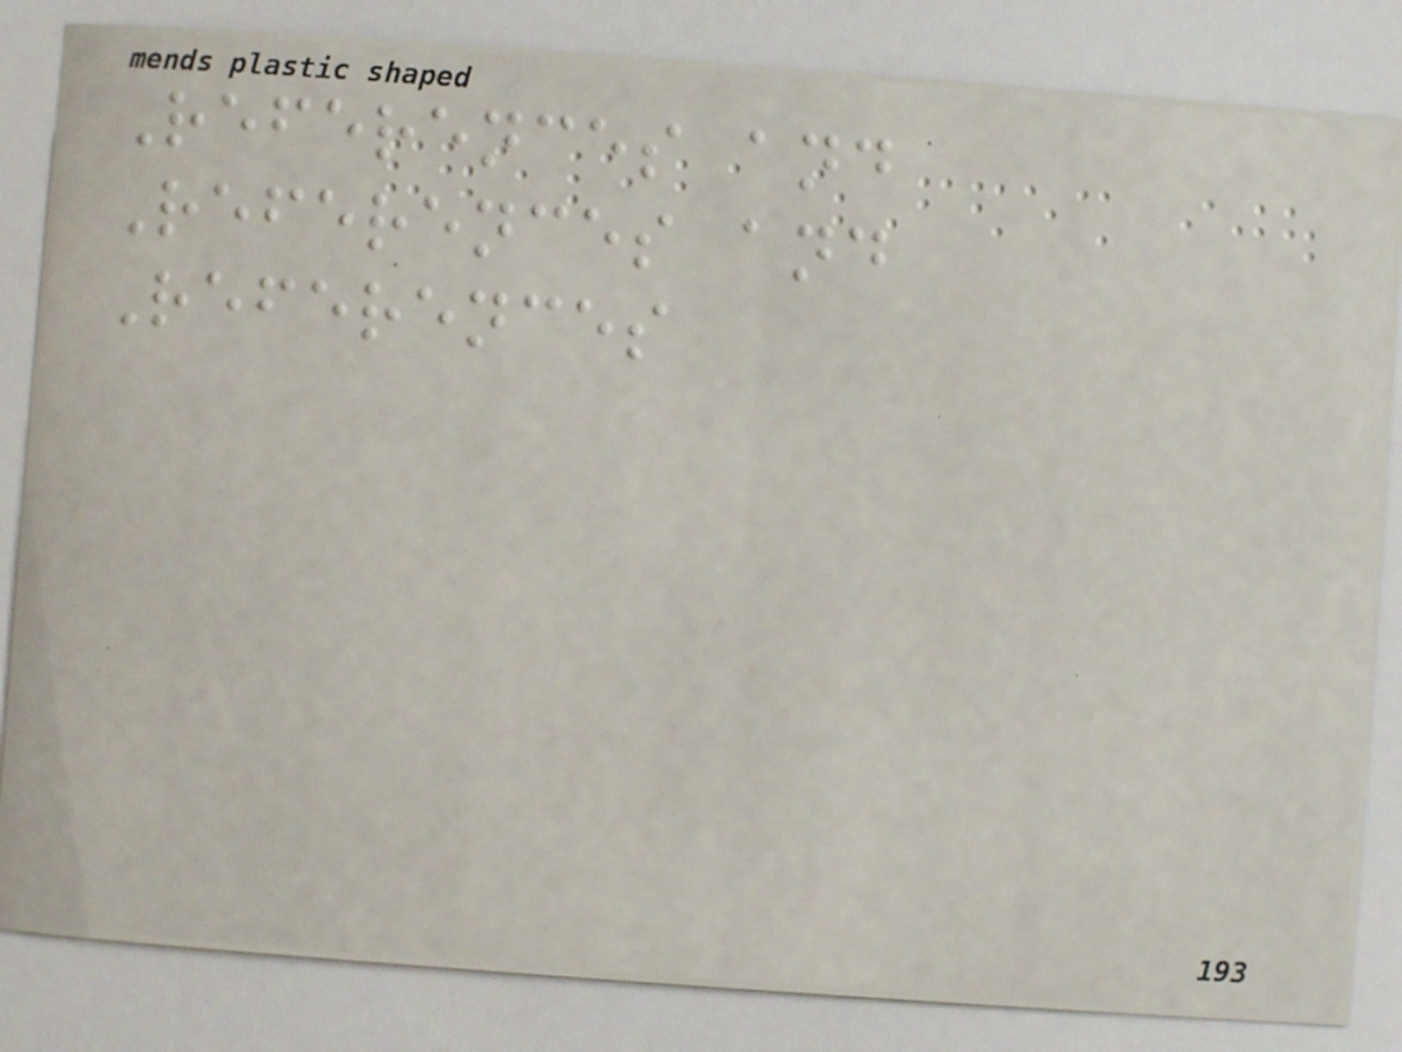References and
References and
References
